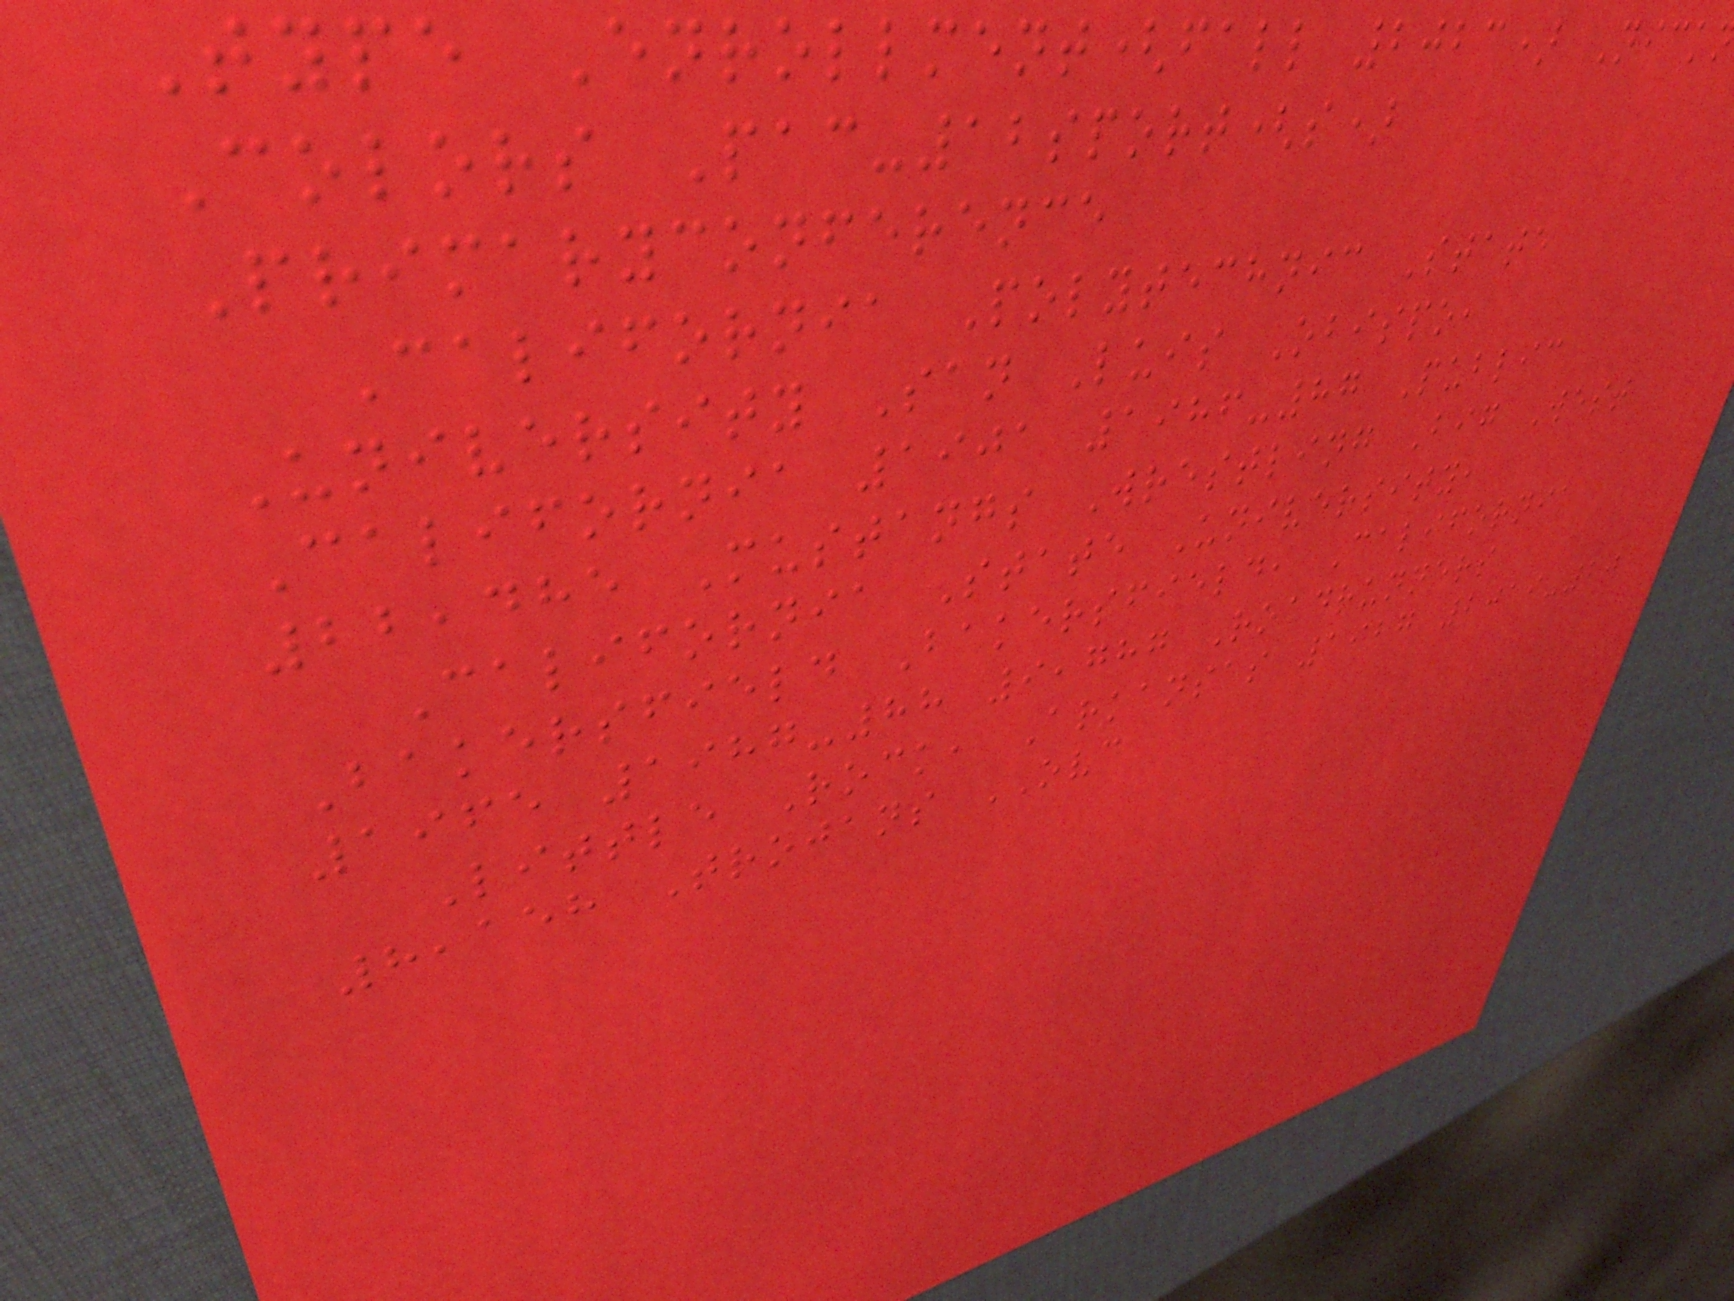Type Enrollment(fall 2023) Nick
Colors Pac-12sport(s)
Primaryconference
California Polytechnic State
University San Luis Obispo,
California 1901 1986-87 Public
22,485 Mustangs Wrestling Big West
California State University,
Bakersfield Bakersfield, California
1965 1987-88 9,787 Roadrunners
Little Rock, Arkansas 1927 2019-20
8,158 Trojans OVC
